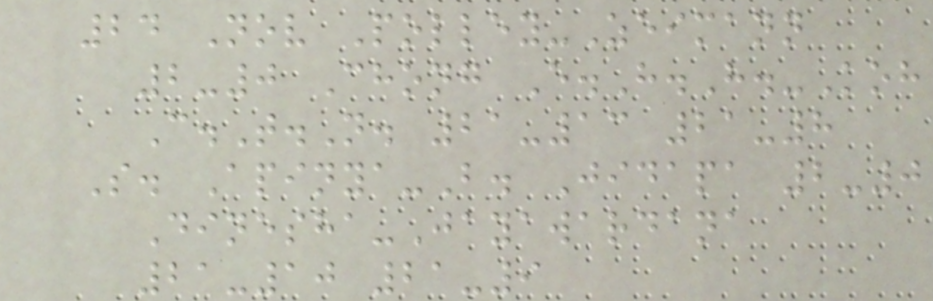24 Nov Polley-Zeimann
2-0 Chong E.H.H.-Koh
C.T.N. 21-13 21-8
S. Apinya-B. Jidapa 2-0
Dinesha-Jayawardana
21-10 21-9
